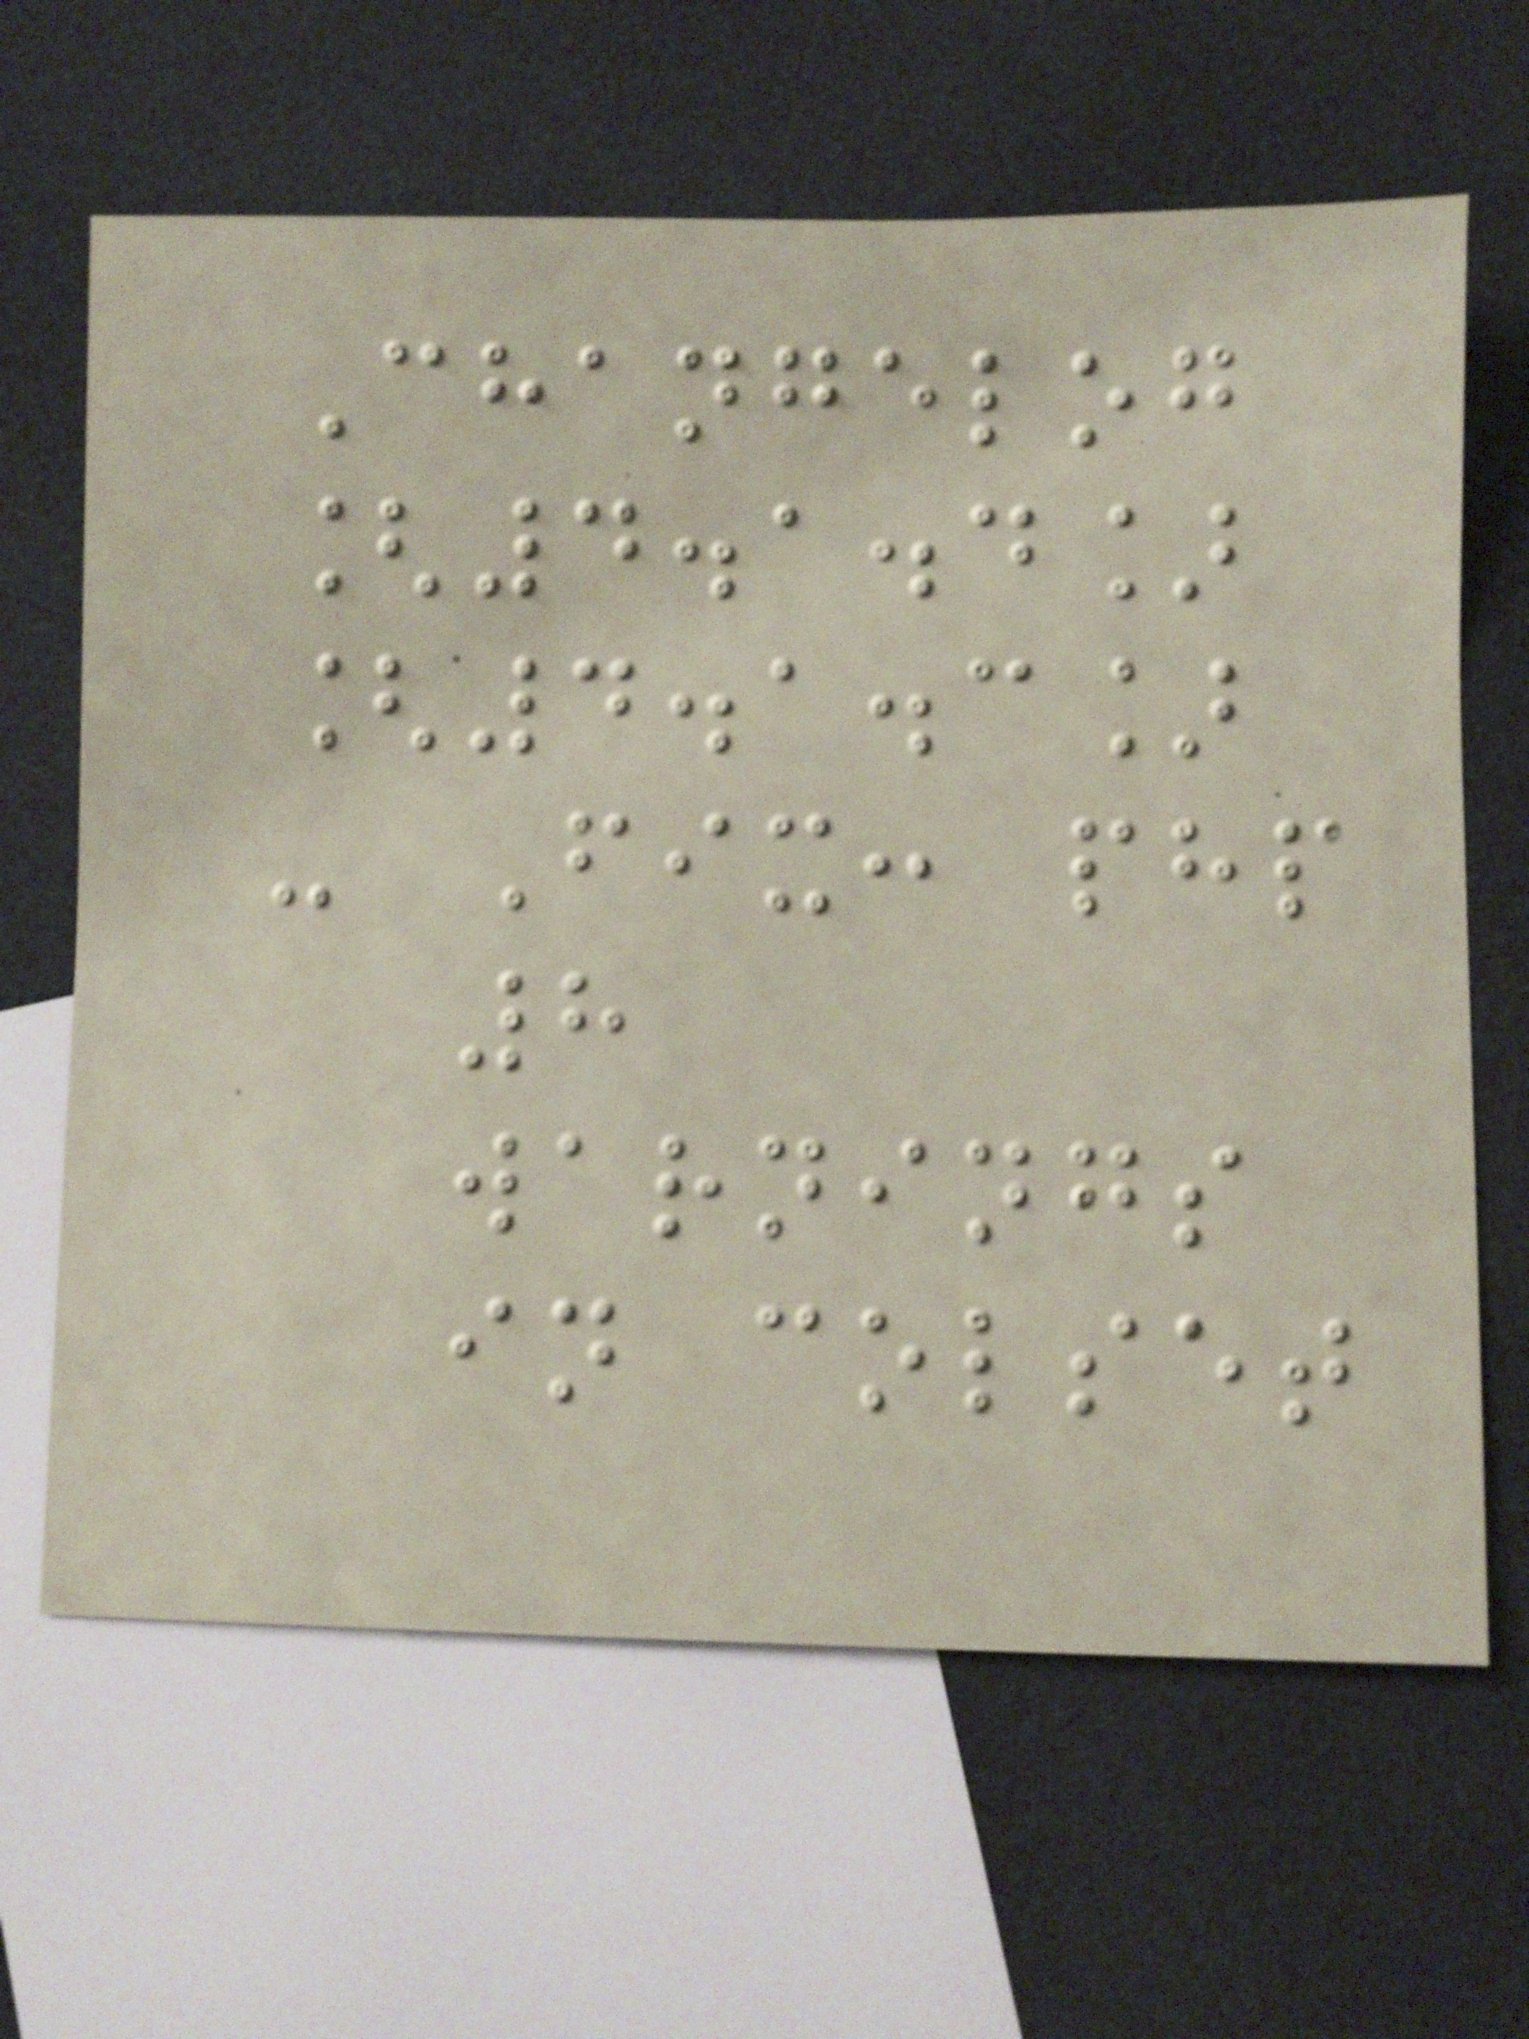Changelog
[4.1.4]
[4.1.3]
- Fix: php
8
warnings
in colset
